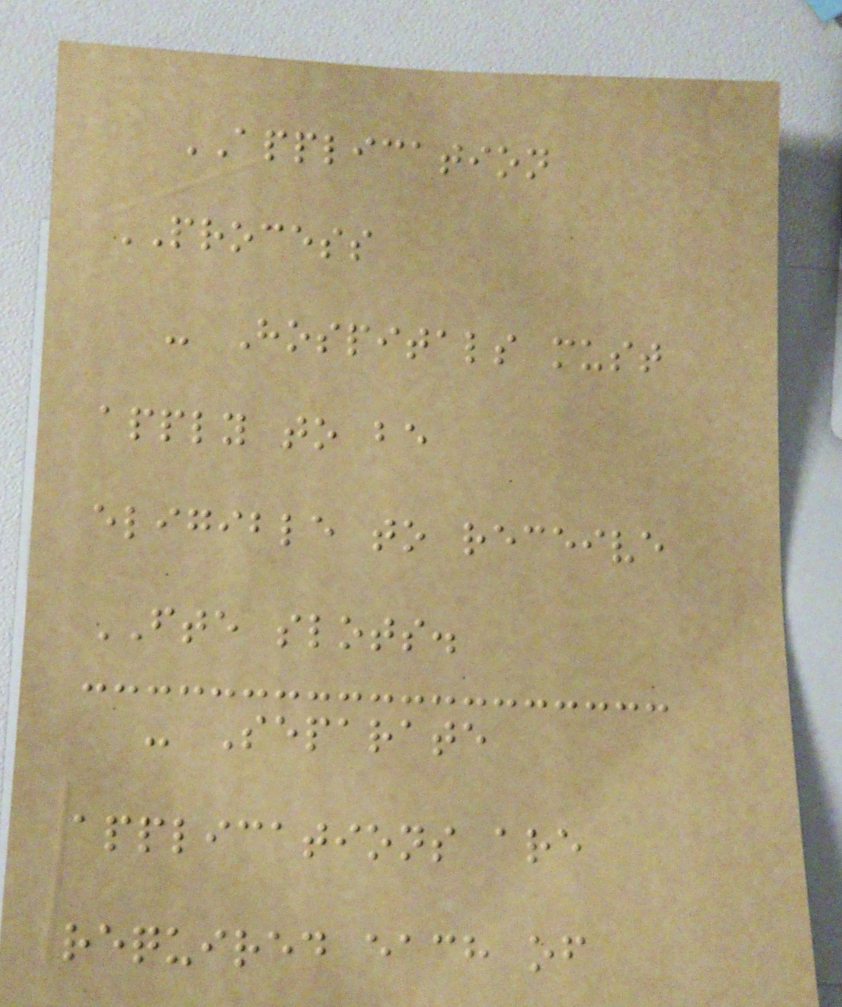APPLICATION
PROCESS
- Hospitals must
apply to be
eligible to receive
FTE slots.
- Separate
applications are
required each of
